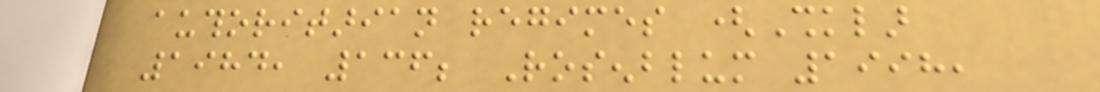authoritarian regimes (Shklar
1984, 136; Rosenblum 1998,
